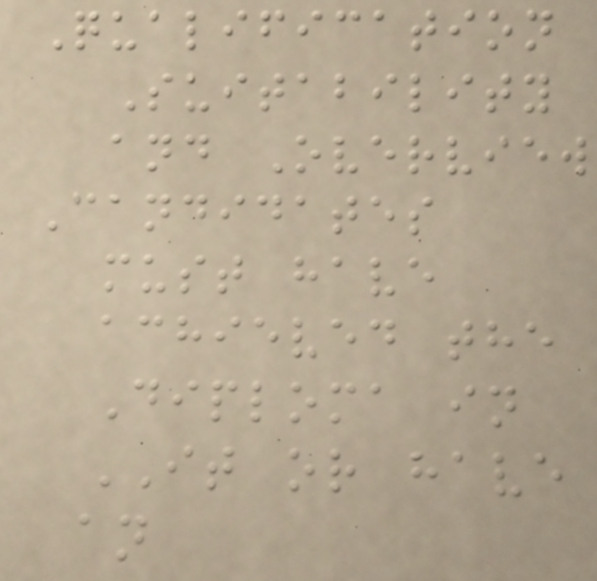Qualification
Suitability
and Overview
Candidates
must have
achieved the
Diploma in
IT or have
an
